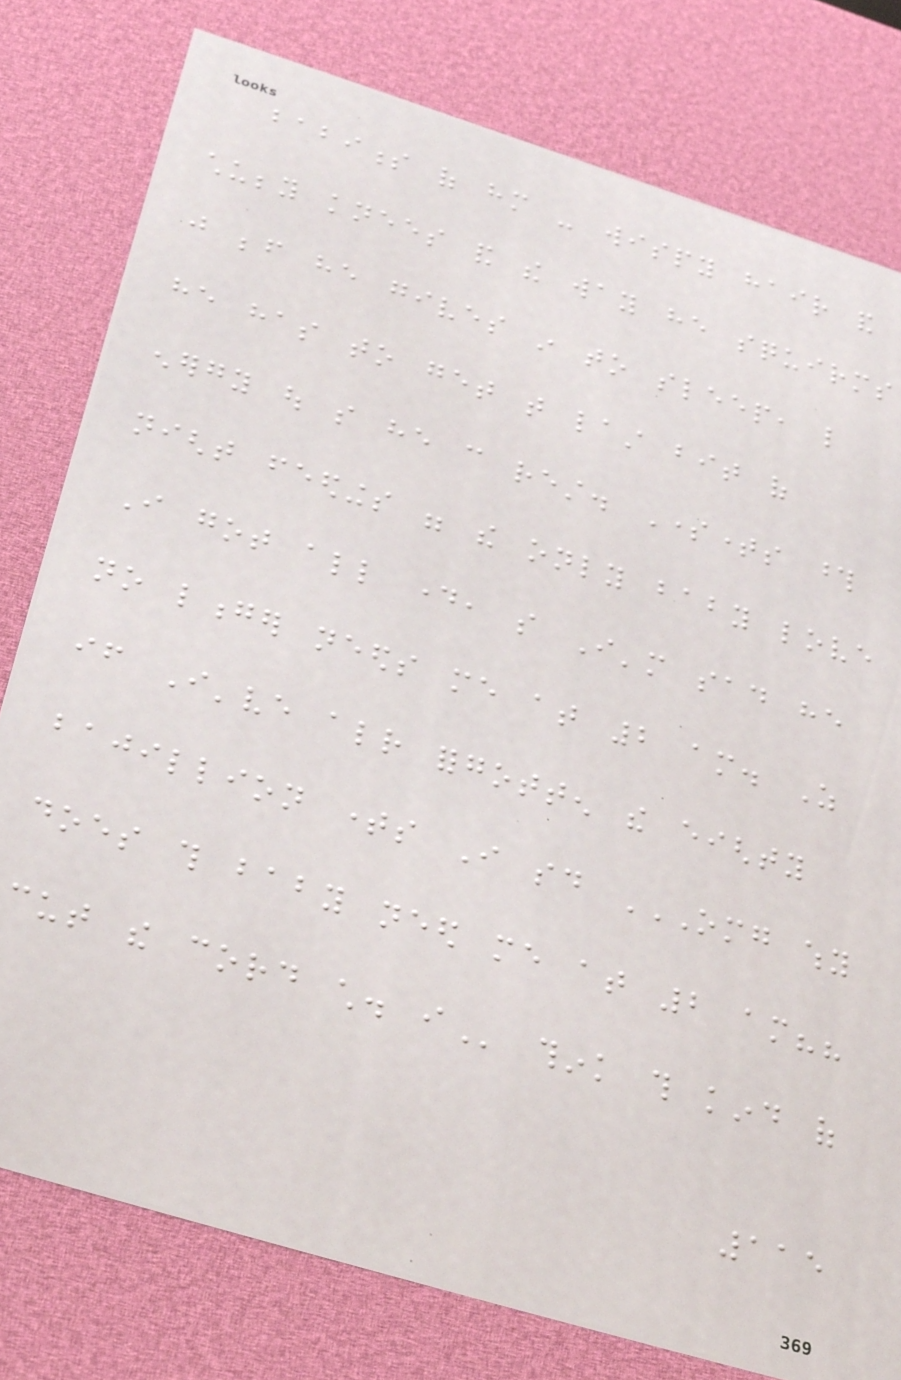babiness of him - wispy hair and
chubby knees and the way he squirms
just before he gives in to sleep, like
he has to get that last bit of
energy out so he can rest. Sometimes those
night feedings were the only baby love
I got all day, so I'm sad he
no longer needs me at 2 am. As
if I've already forgotten the eighty
bajillion times I said OMG WHY
DOES THIS BABY NEED ME AT 2 AM??
CUT THE CORD CHILD. I think this kind of
115
